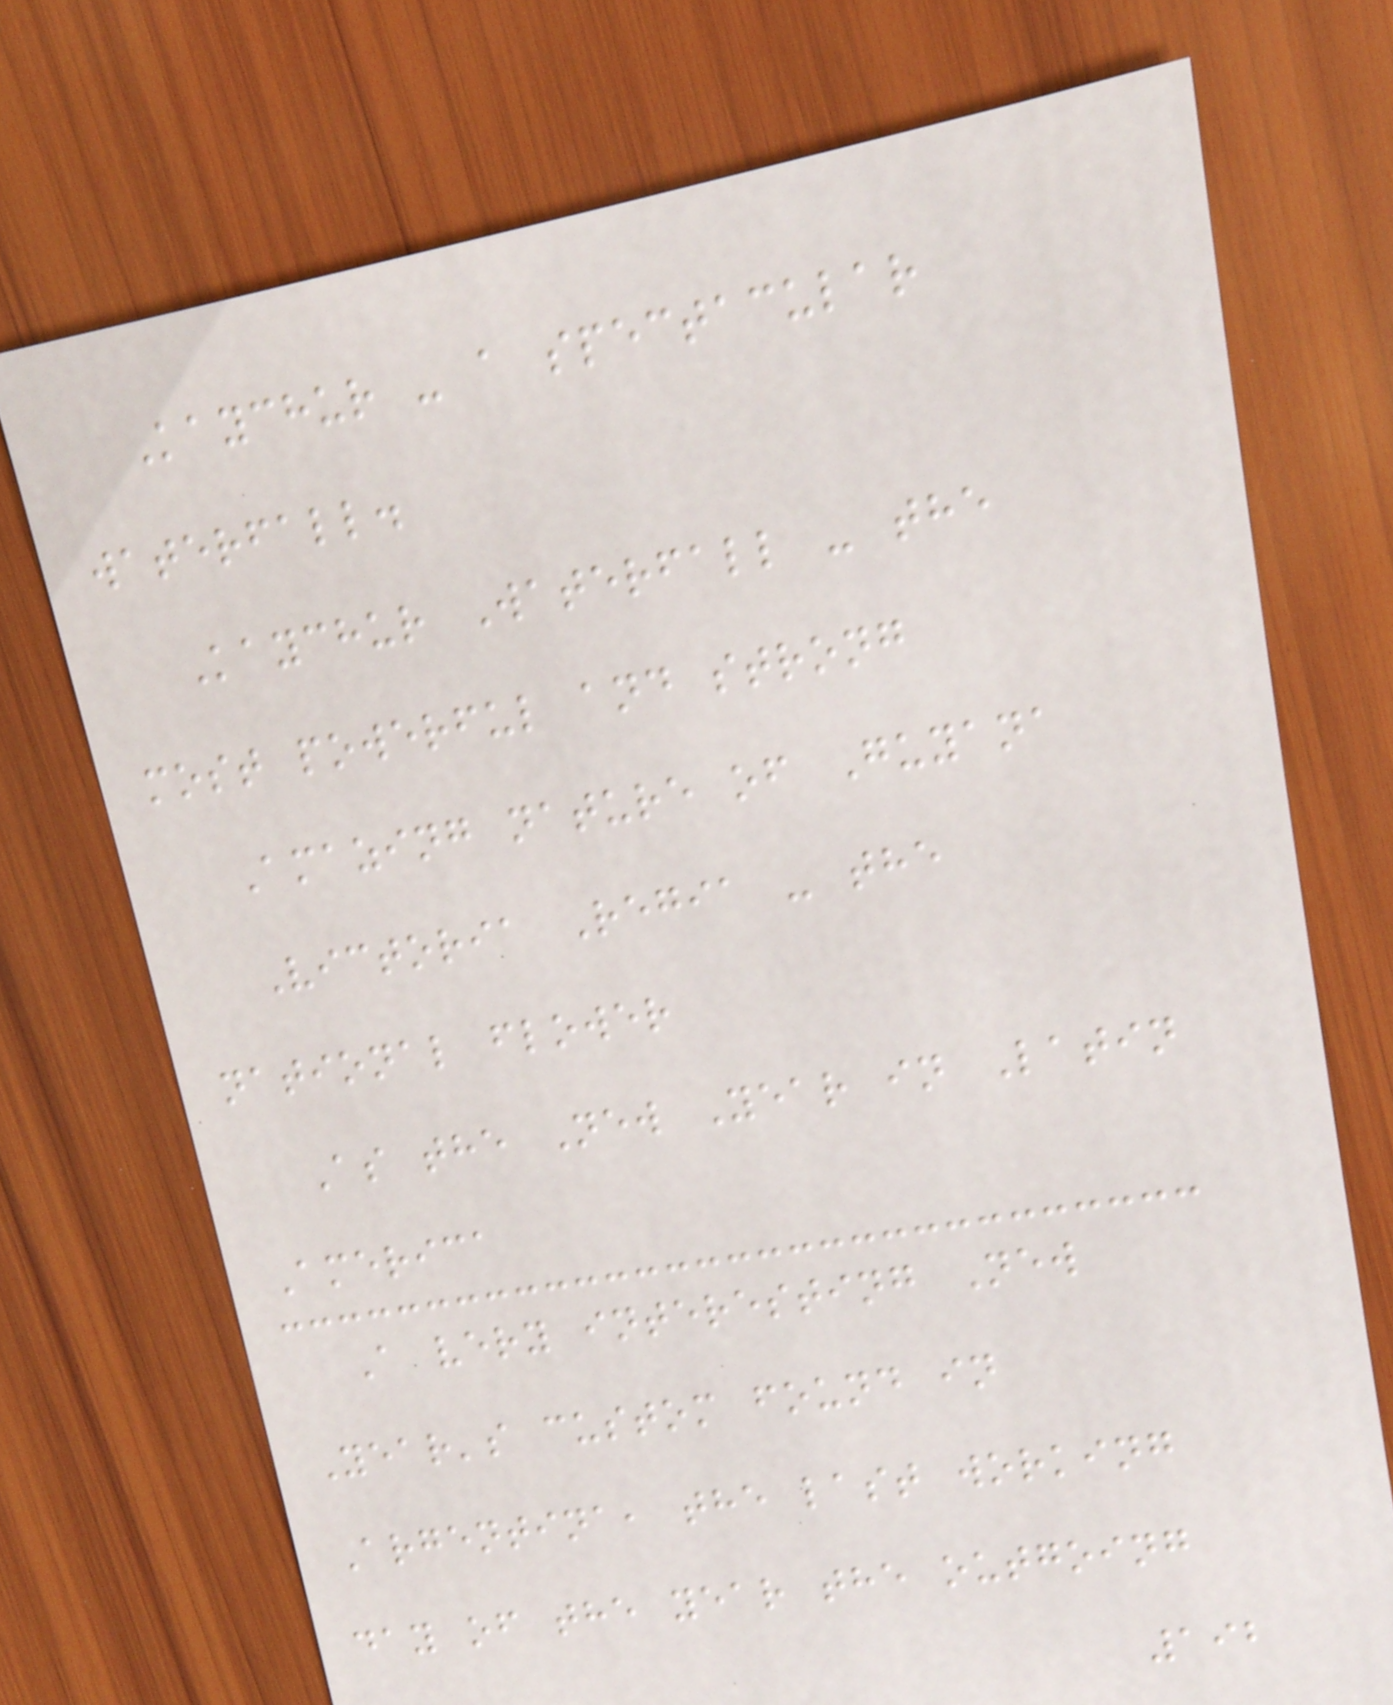Kaychur - a spectacular
waterfall.
Kaychur Waterfall - the
most powerful and strong
Amazing nature of Guyana
Victoria Regia - the
national flower
As the New Year in Latin
America
A very interesting New
Year's custom found in
Argentina, the last working
day of the year the outgoing
192
